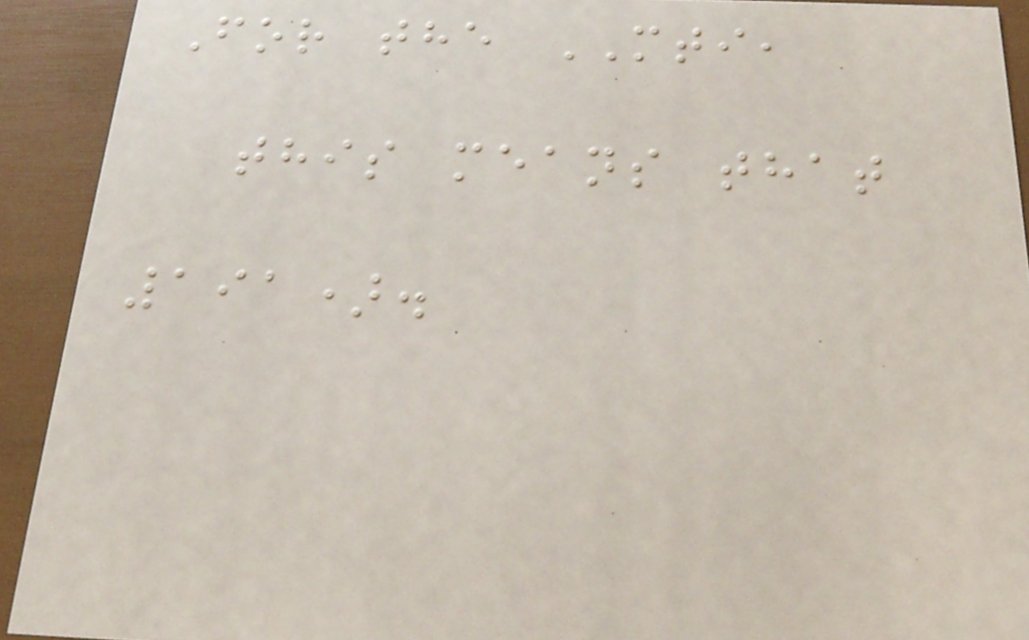For the MTI,
this means that
191).
